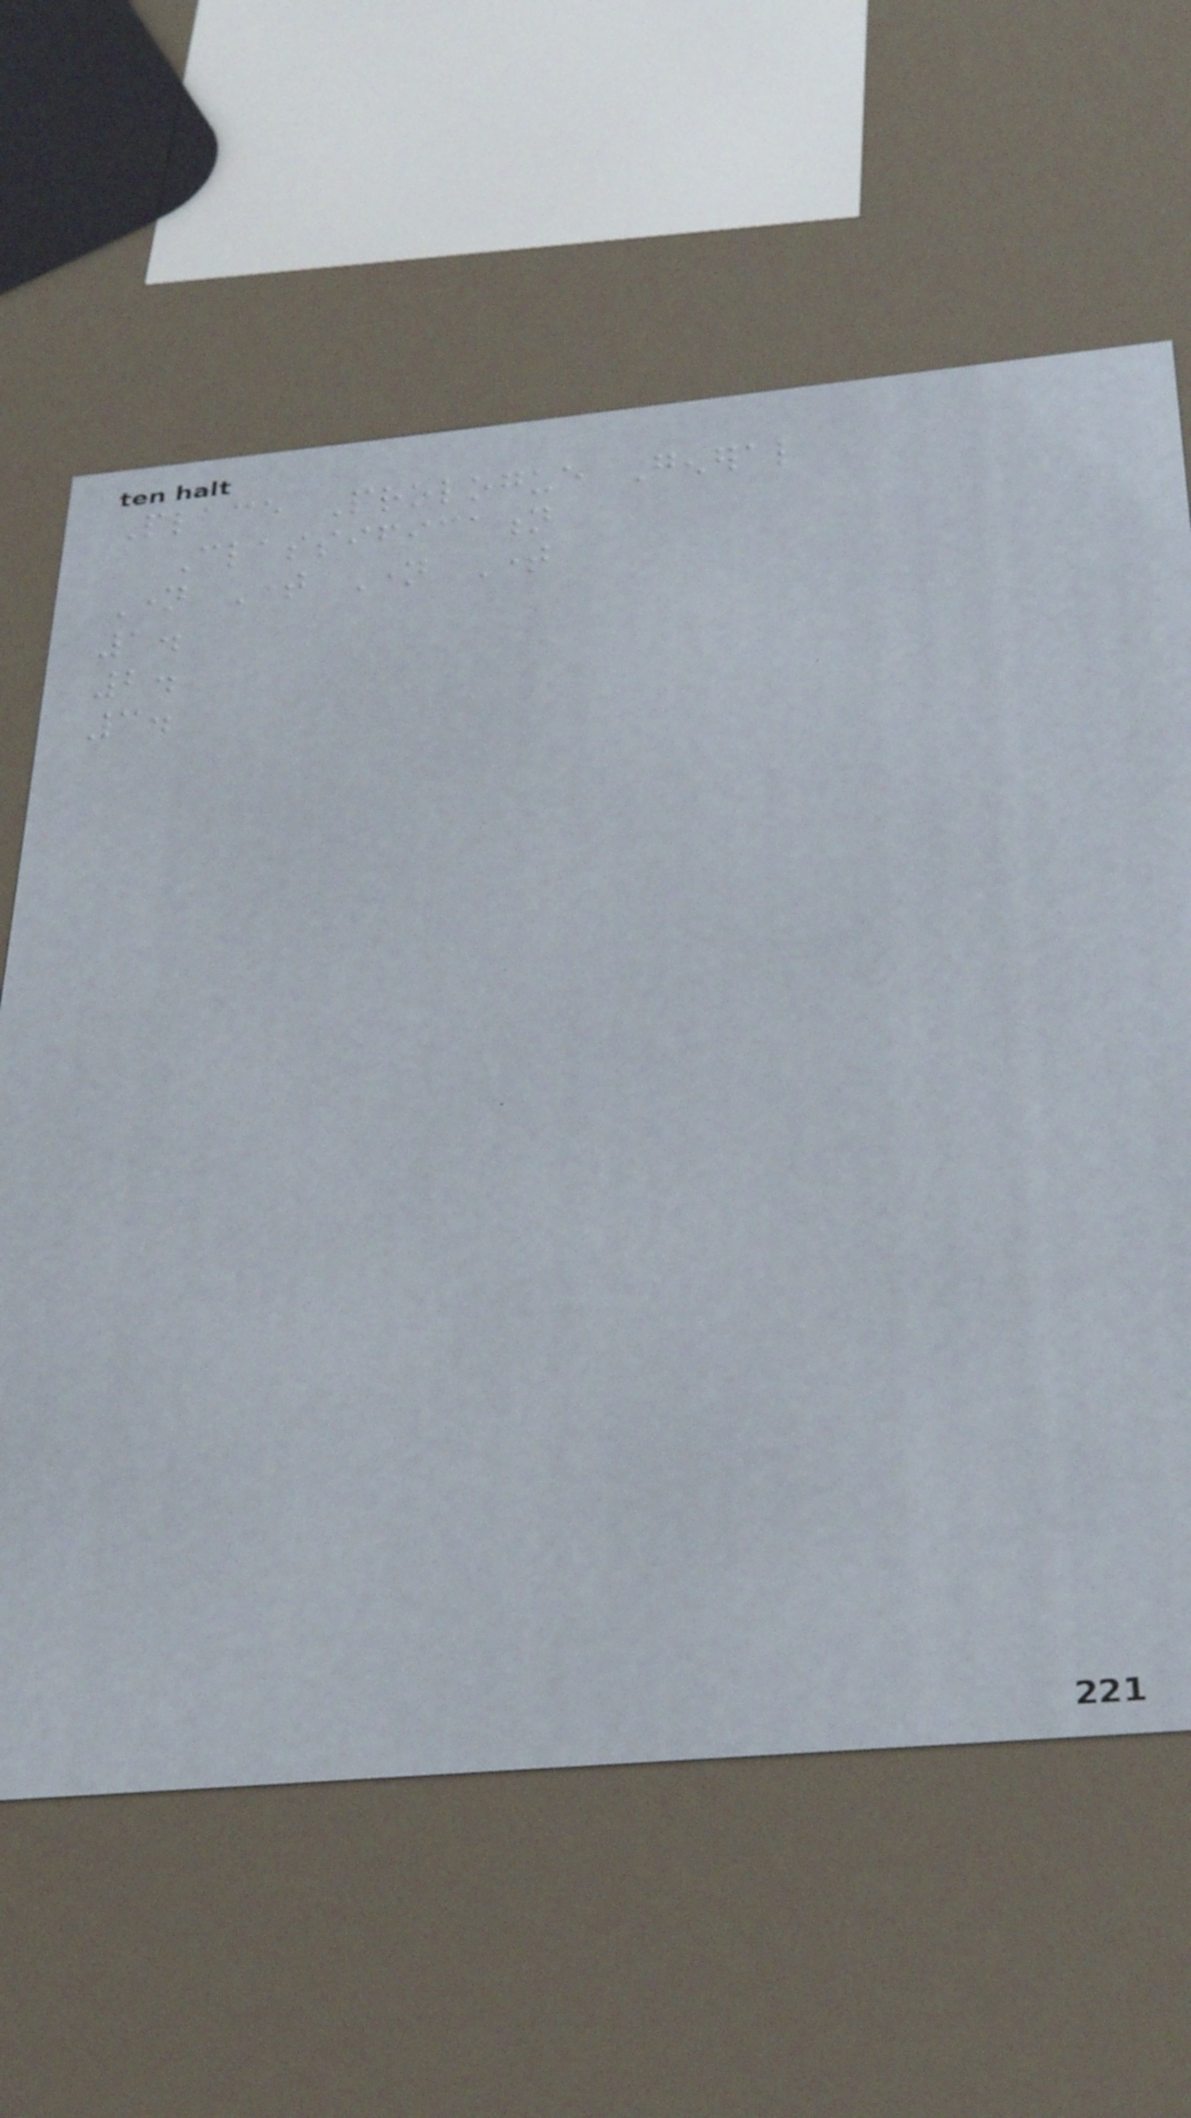Place Prologue General
Classification
Name Time Name Time
1.
2.
3.
